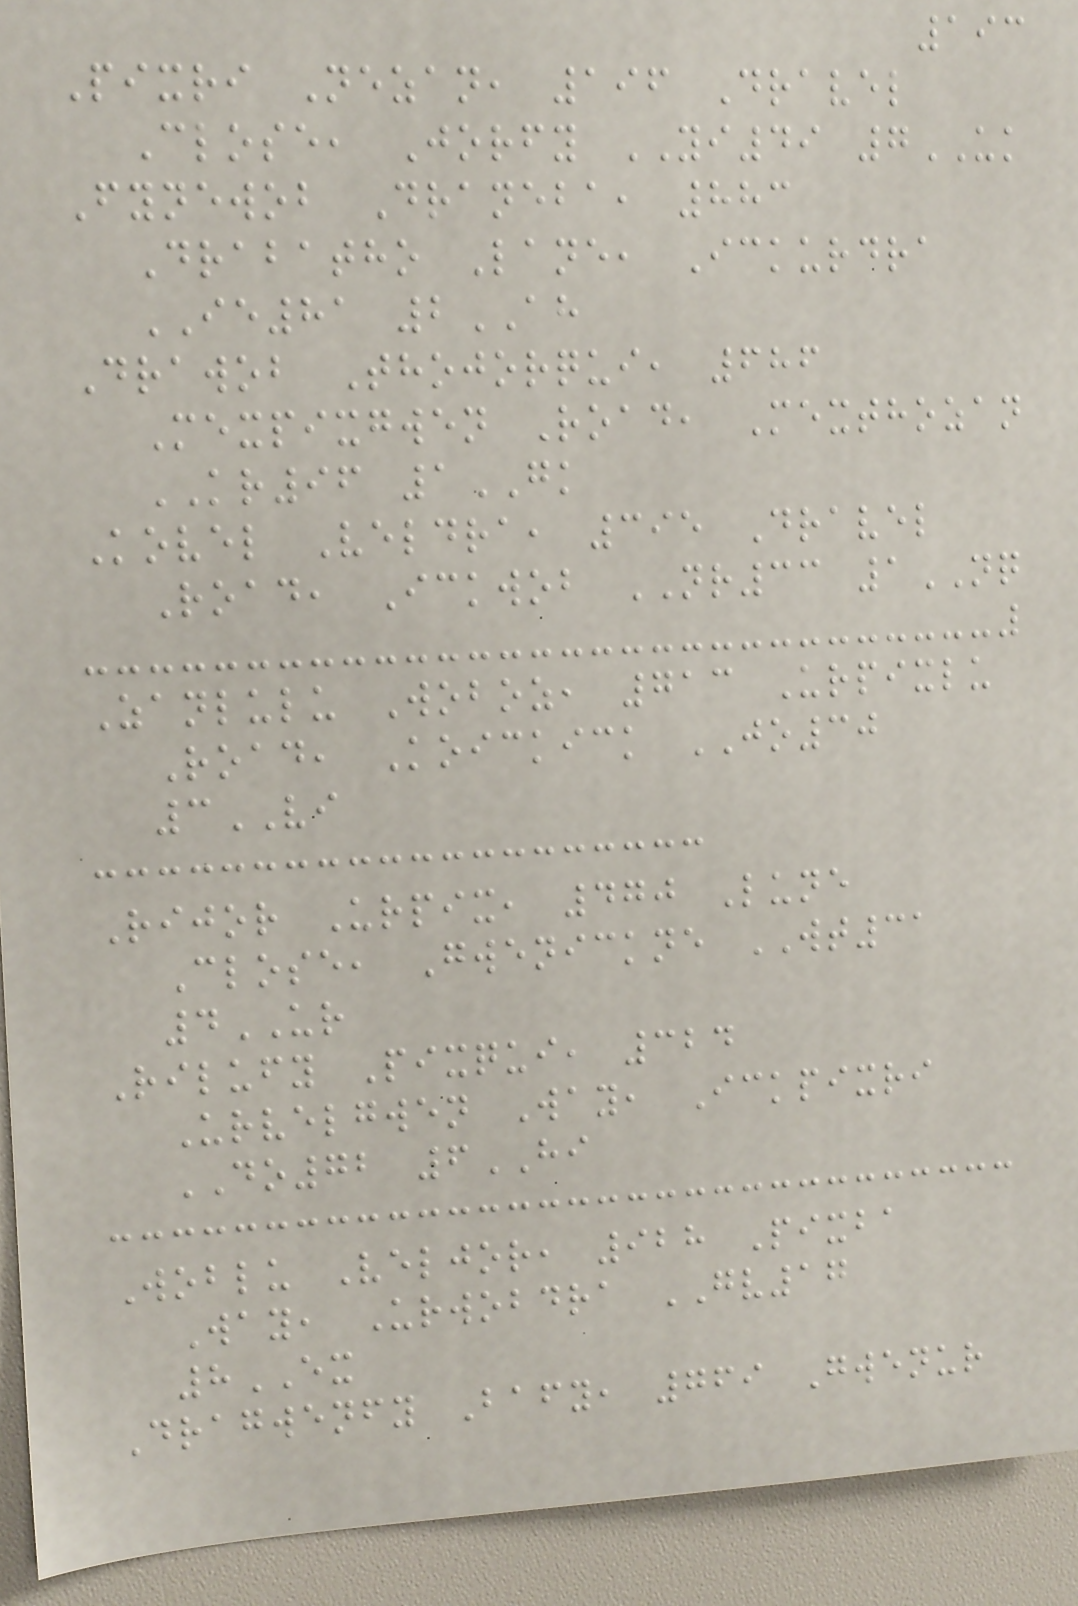193
Pixri Nezan, 196 Dravel
Close, Jorfy YI49 7UK
Fynewob Draneba, 883
Drabatho Lane, Ickurdra
IE81 2AH
Drawob Thojorqui, 686
Mexpixgwen Road, Mexthozan
KR96 1GK
Kovel Veldra, 395 Dravel
Road, Ickwob NR33 1NQ
Zanlulu Woboz, 713 Urpixlu
Road, Koickick JO30
3VI
Rijor Urpix, 470 Lune
Close, Gwenickne WT31
4UR
Rilufy Pixqui, 324
Urvelgwen Way, Ickpixri
DO72 6HI
Woblu Veljor, 928 Pixba
Way, Urwobdra GV17
8EX
Dragwenfy Bafy, 769 Gwenur
